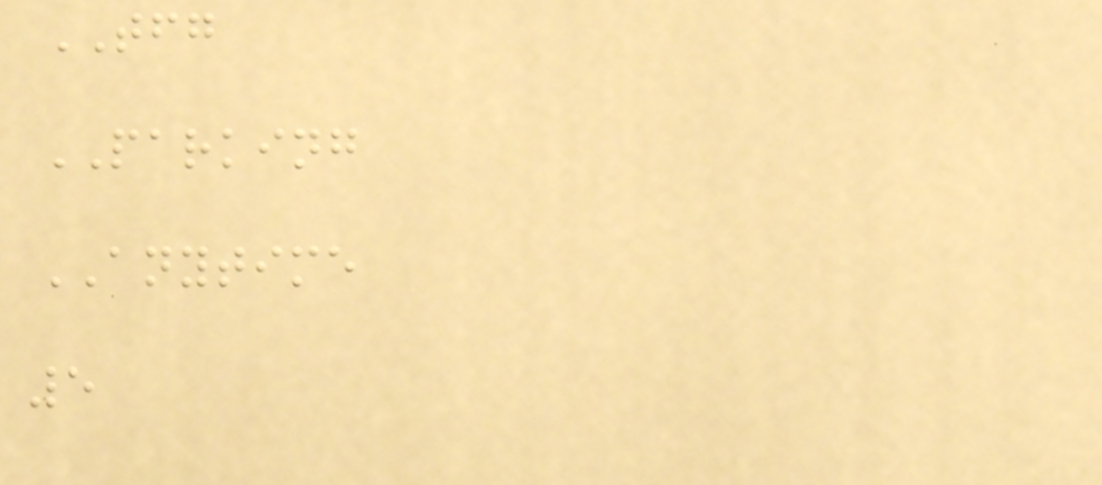TFG
PARKING
ANYTIME
5
